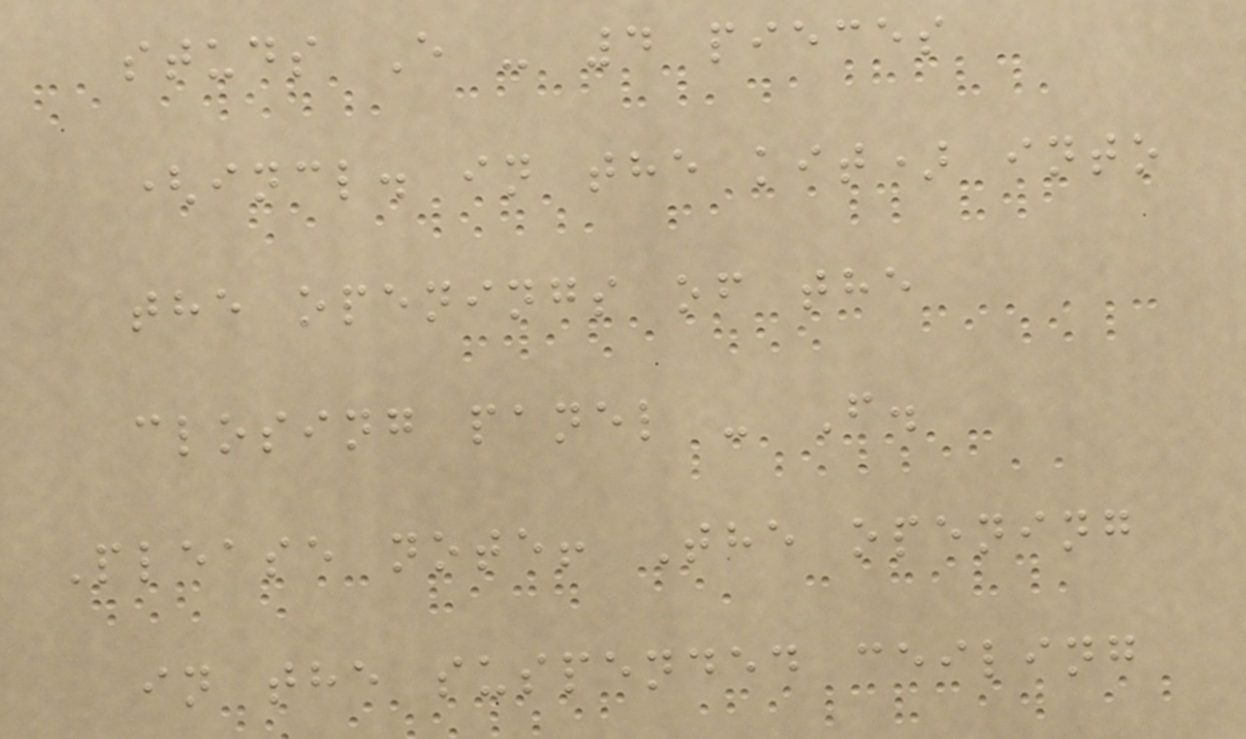studs E - 4 pieces
(incl. in the kit) into
the openings of the
closing panel - F.
Please note! The opening
in the suspended ceiling
